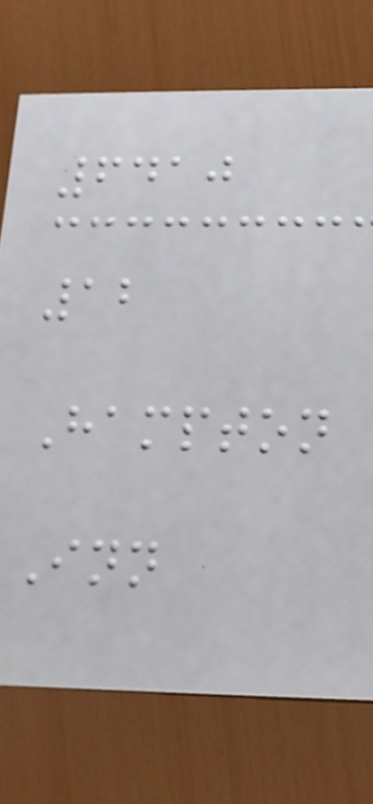6410
12
Hampton
Inn
